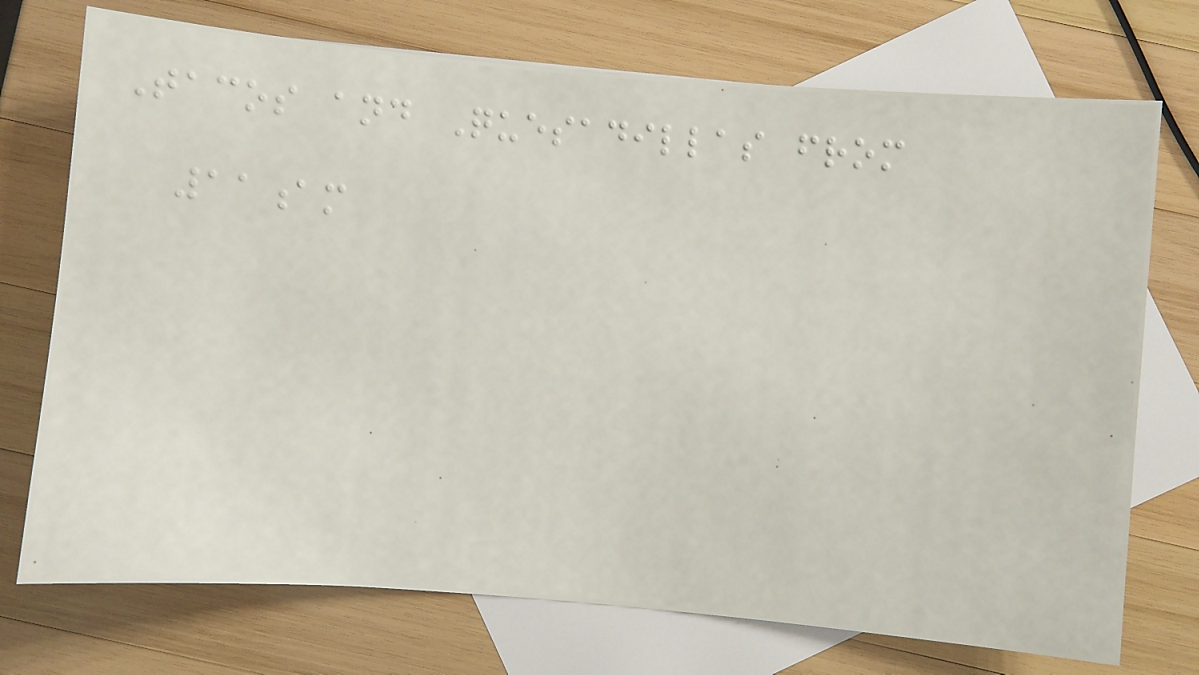Tacos and Quesadillas from
11am
